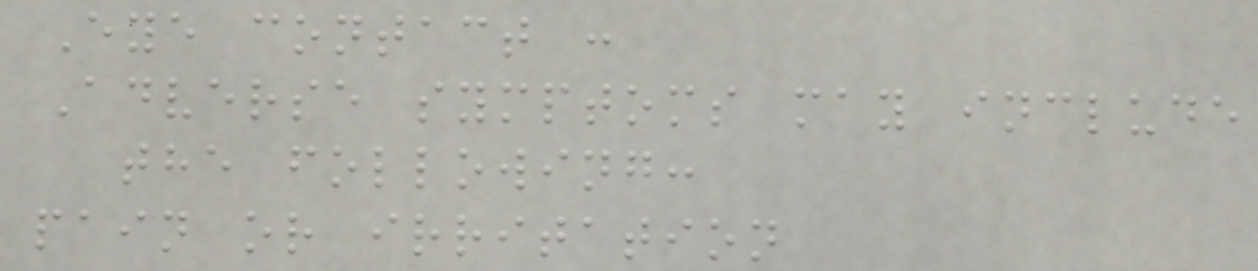Eye contact :
Adverse symptoms may include
the following:
pain or irritation
